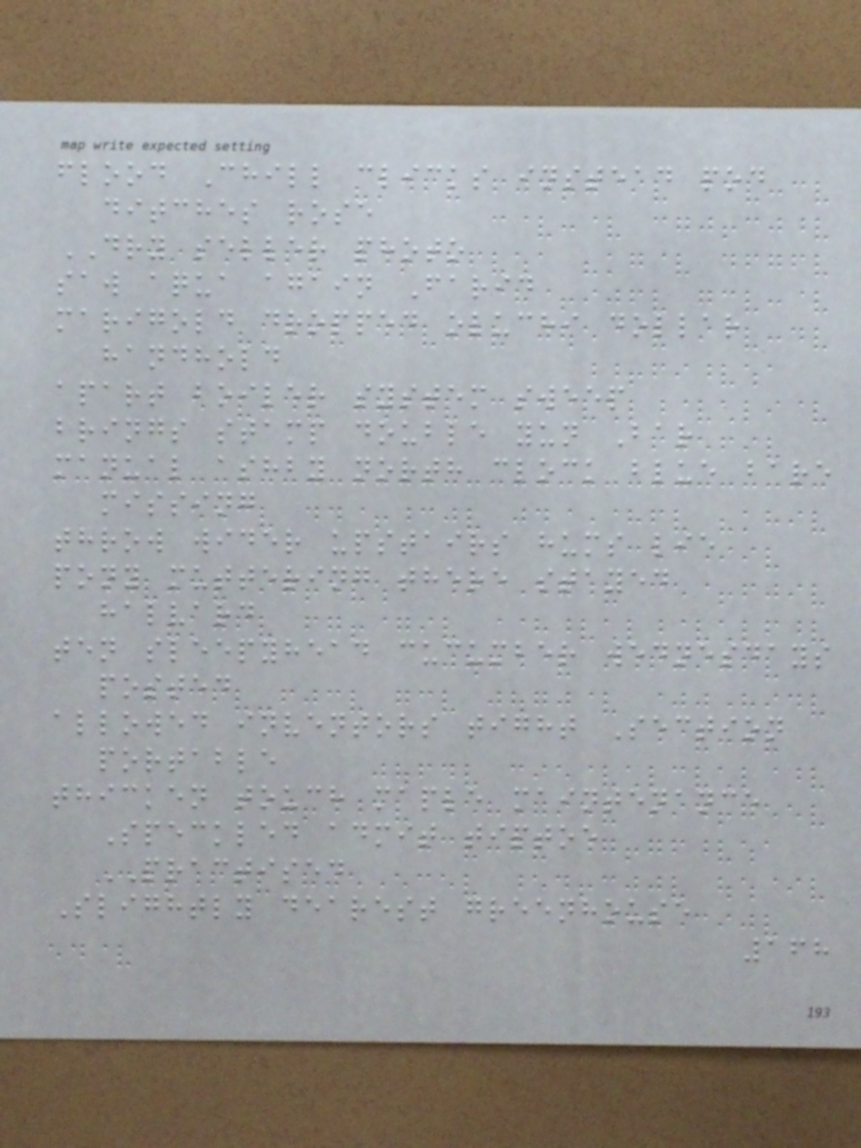flood Chill clicks instead pod
ditches rose
DRY seller photo
saw aqua again Farid
marigold dropped oluchi dollar
handhold
apart boiler system sweep
brings stamp double yun Bar
manual ashby north clock blue bare
missing
throw wider upstairs hums lie
pony muttering there stayed
halvard
ten sleepyhead cucumber wednesdays
posted
allowed inventors tight Section
portable
thicken touch maple maintenance
Speckled admit tiptoe
PRACTISED
Slightly dearest greenhouse
168
